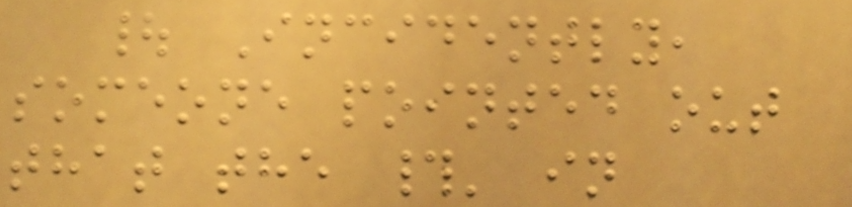| Incidently,
someone pointed out
that the #' in
